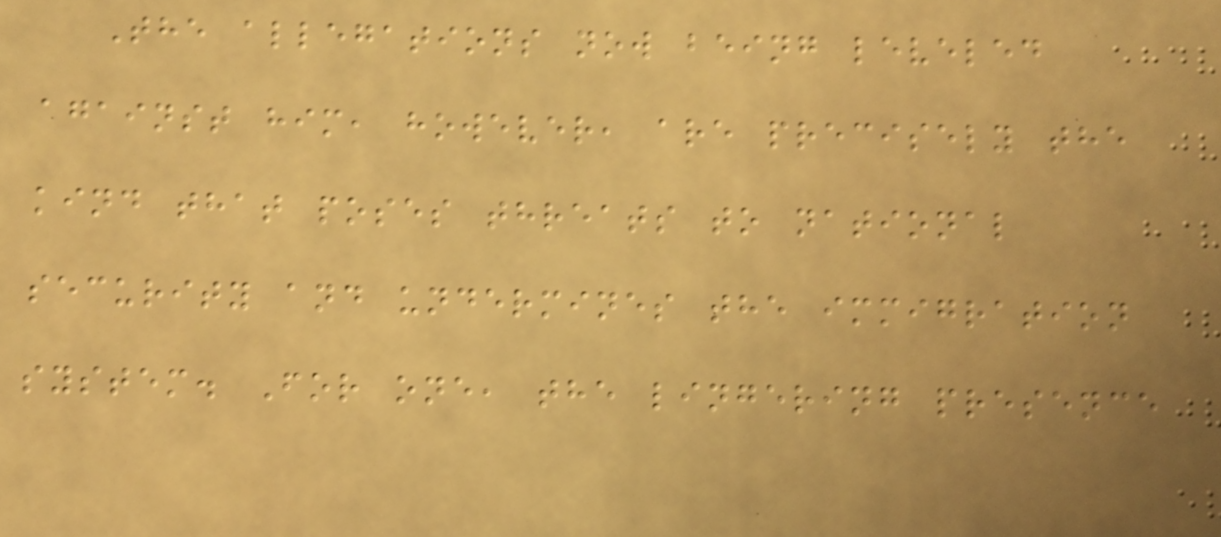The allegations now being leveled
against him, however, are precisely the
kind that poses threats to national
security and undermines the immigration
system. For one, the lingering presence
